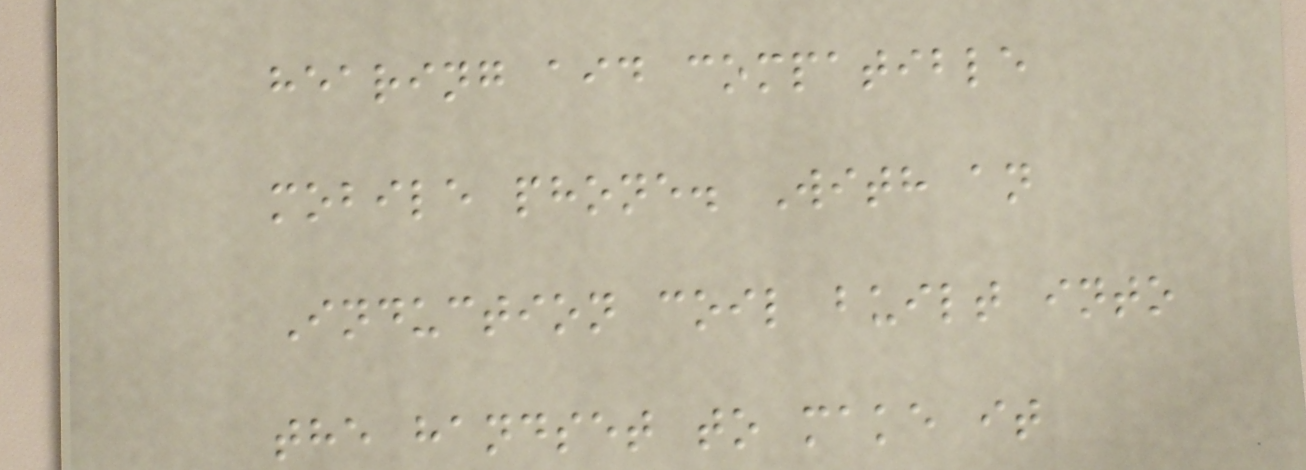hearing aid compatible
mobile phone. With an
Induction coil built into
the handset to make it
